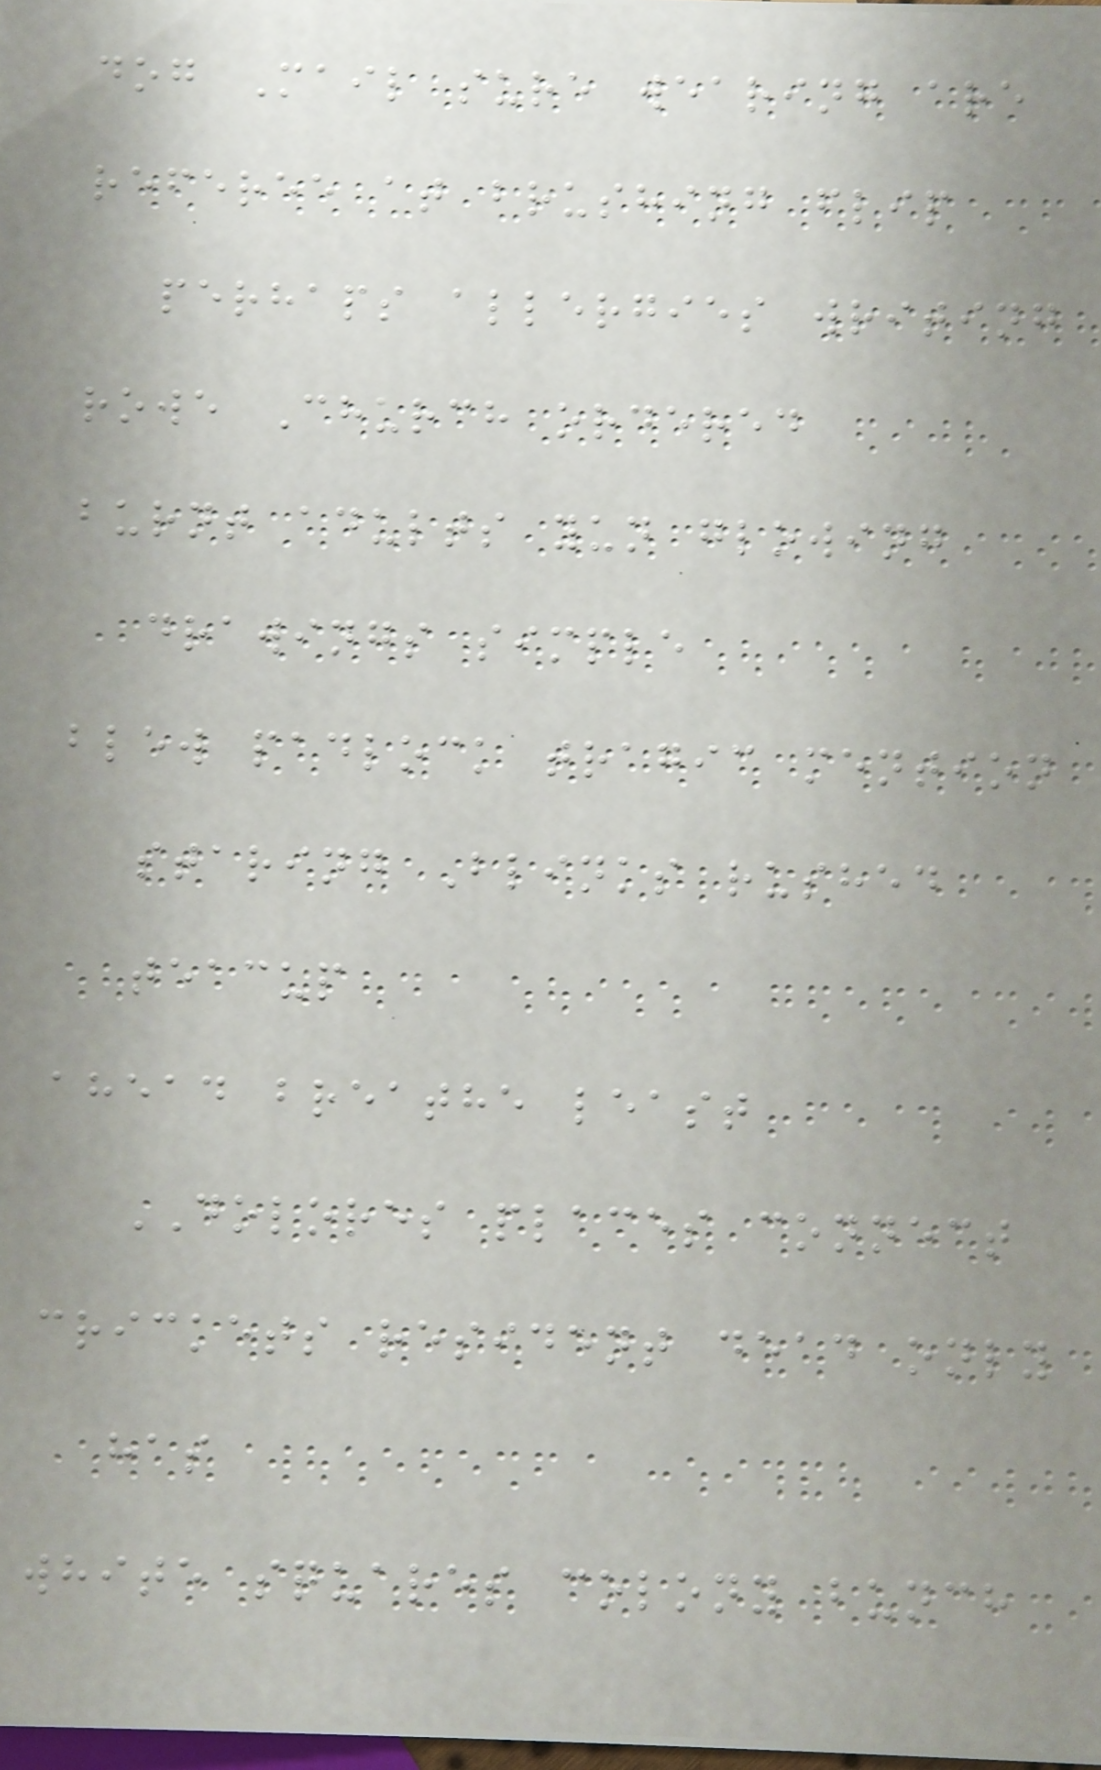dog Mail sure wearing are
referee at brushing flip
perhaps allergies writing
rowe Church ordered
burnt adults yun glowing
drawings simple
blew padlock tragic mention
staring Blinks rushed
teacup
ahead breathe least
DOLORES places connect
crickets resident dead only
has
white squares colony bunch
